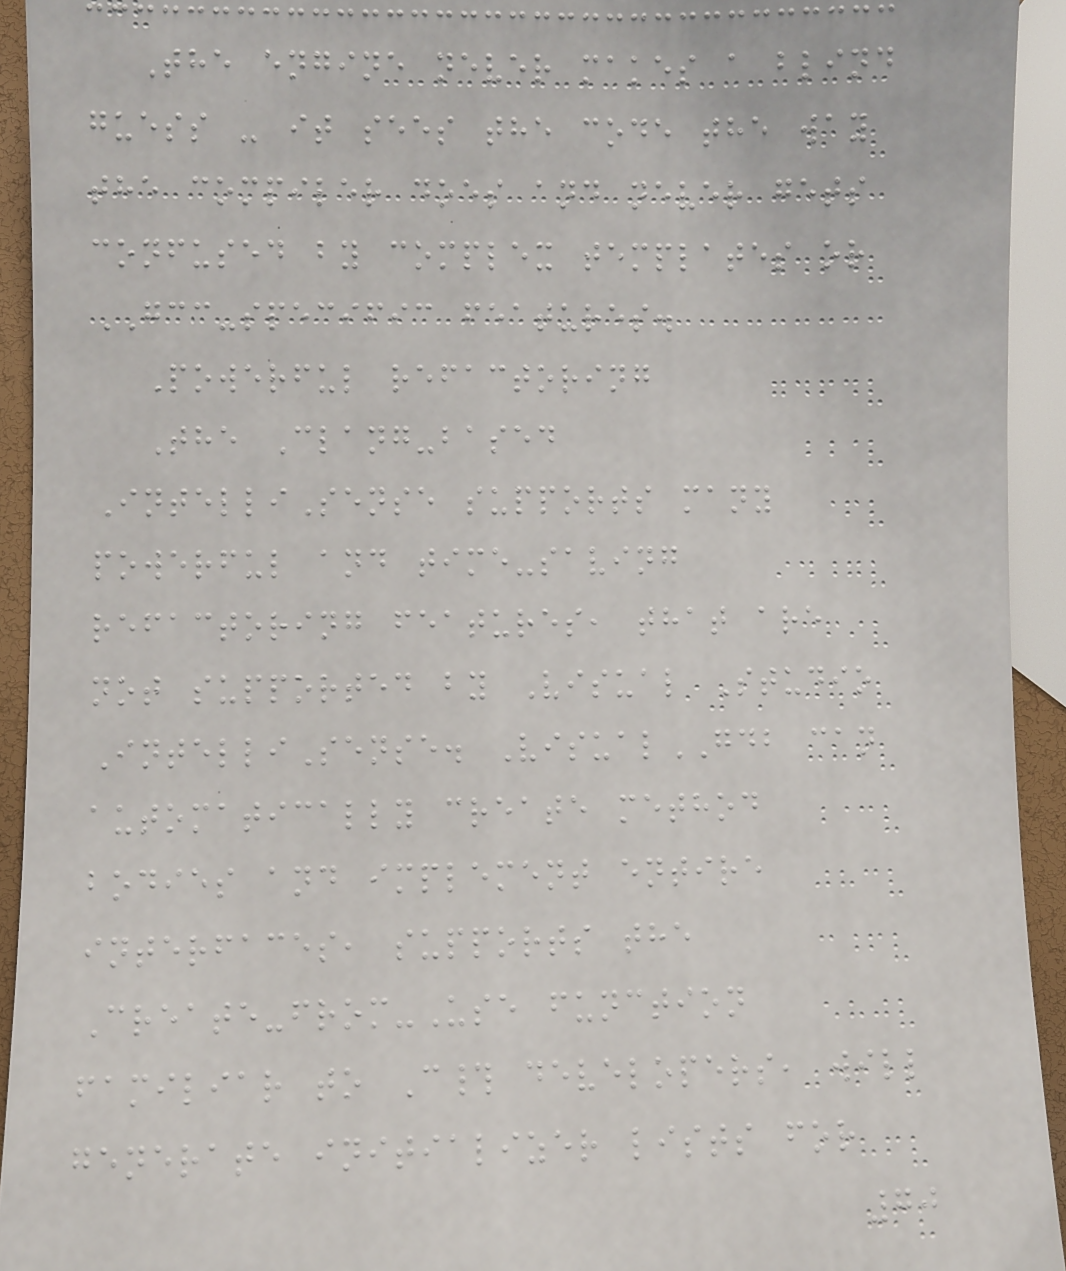The engine never makes a blind
guess - it sees the code the way
the compiler does and never gets
confused by complex templates or
GCC-specific features.
Powerful refactoring
The Clang-based
IntelliSense supports many
powerful and time-saving
refactoring features, that are
not supported by Visual Studio
IntelliSense. VisualGDB can
automatically create method
bodies and implement entire
interfaces, supports the
Create-from-Use function
familiar to C# developers, will
generate initializer lists for
70
